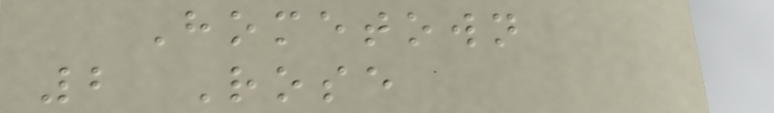Hometown
2 Rose
